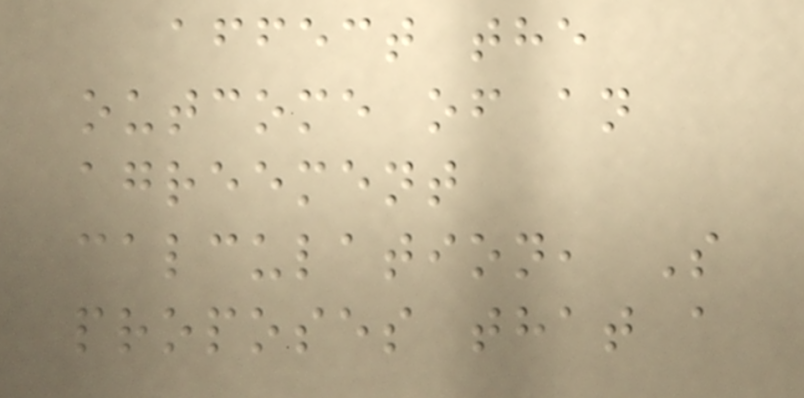affect the
outcome of an
agreement
calculation, S
proposes that a
